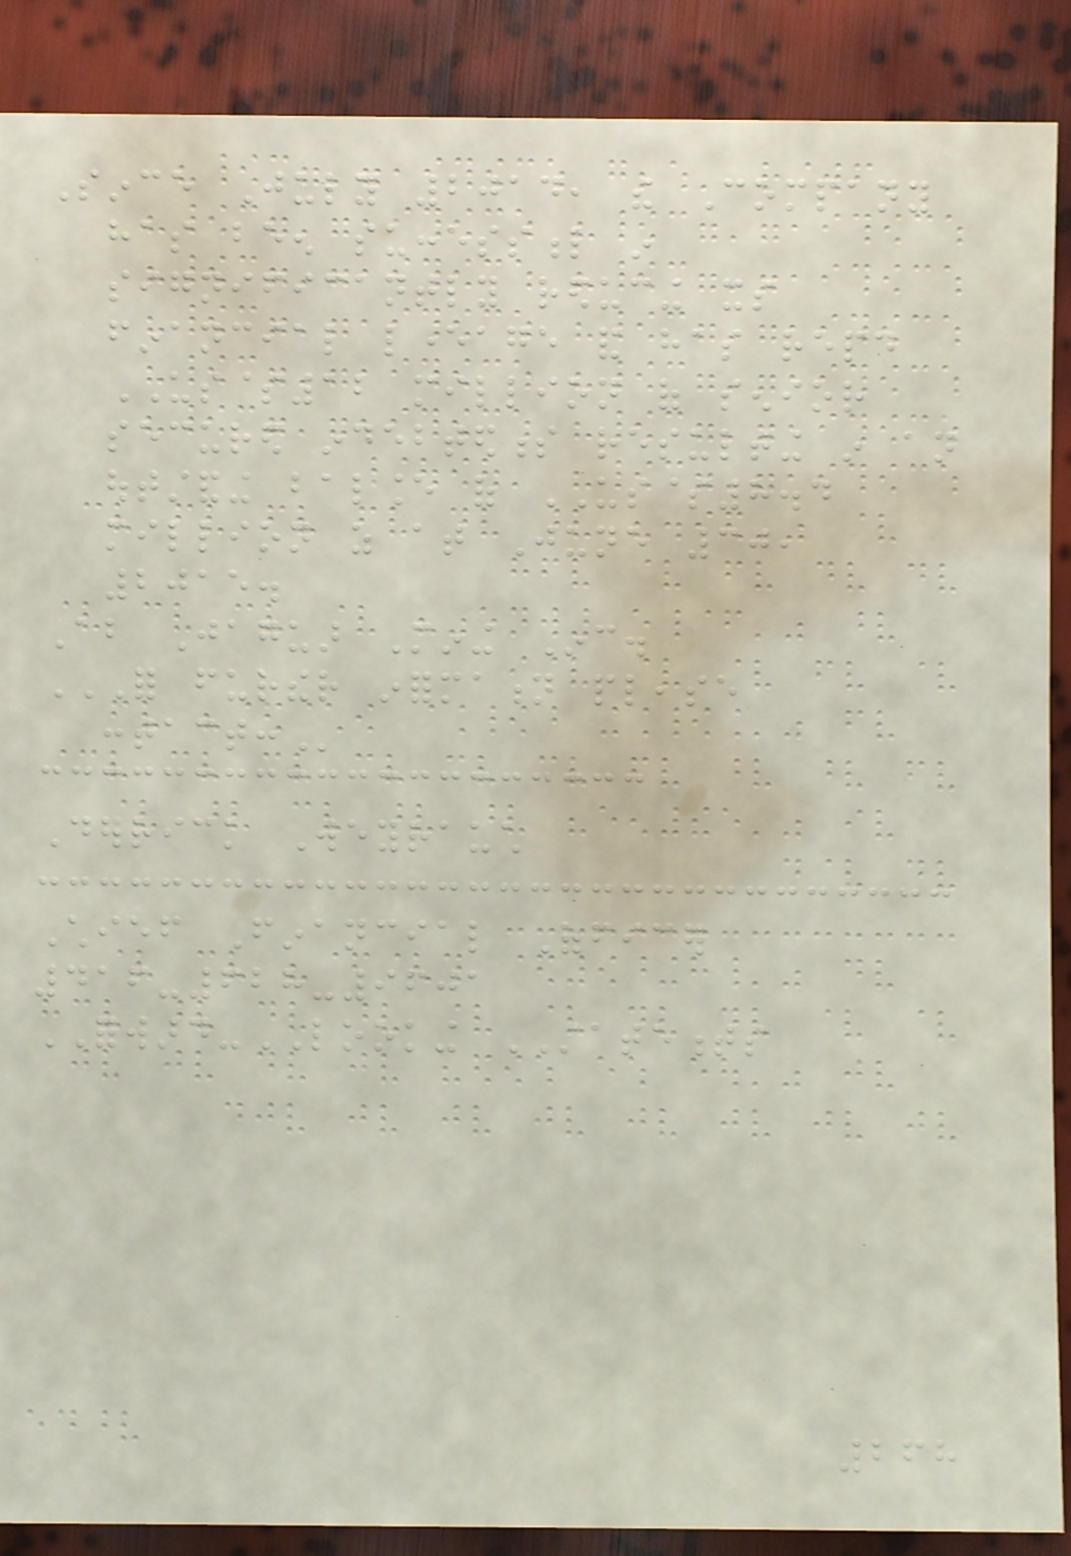Since July 2014, the Company
has been successful in
significantly reducing its
financial leverage and has repaid
US$12 million of senior
secured indebtedness resulting in an
outstanding balance of US$8.4
million as at June 30,
2015.
About Jaguar Mining Inc.
FOR FURTHER INFORMATION PLEASE
CONTACT:
Derrick Weyrauch
Chief Financial Officer
416-628-9601
FORWARD-LOOKING STATEMENTS
268
